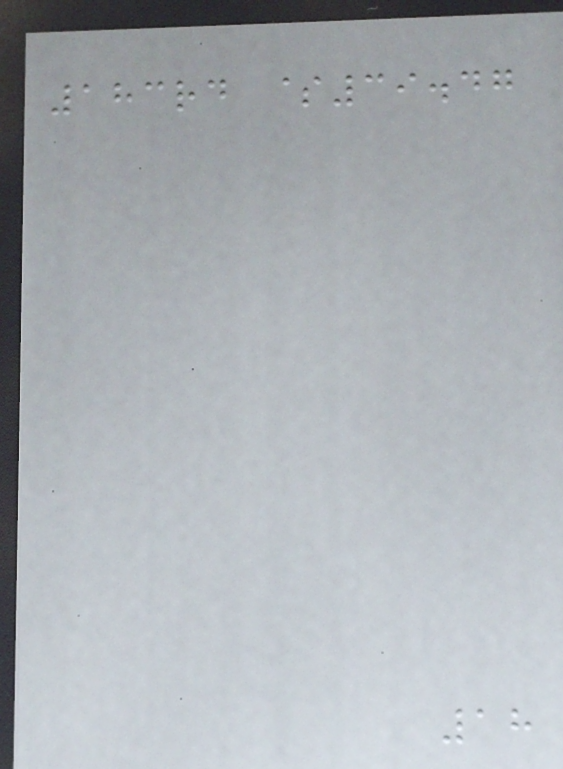183rd $39.47
18
